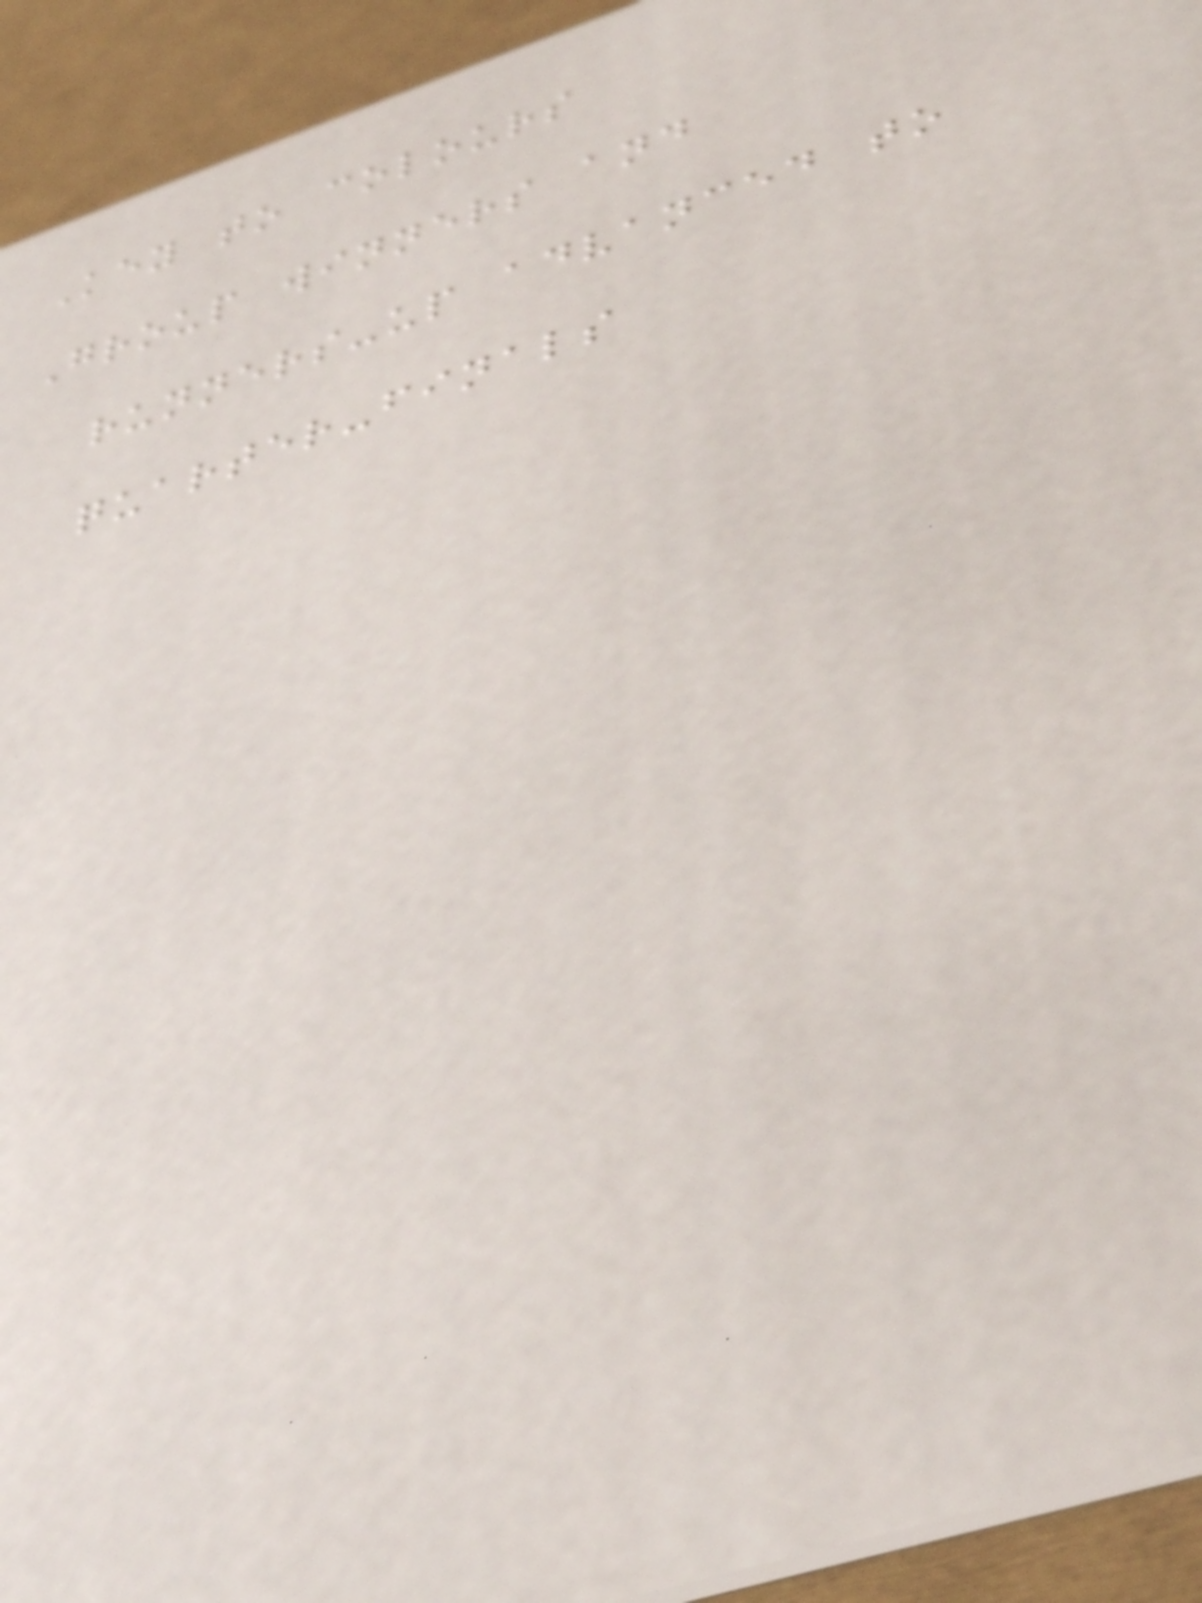Key to colours
Group winners and
runners-up advanced to
quarter-finals
